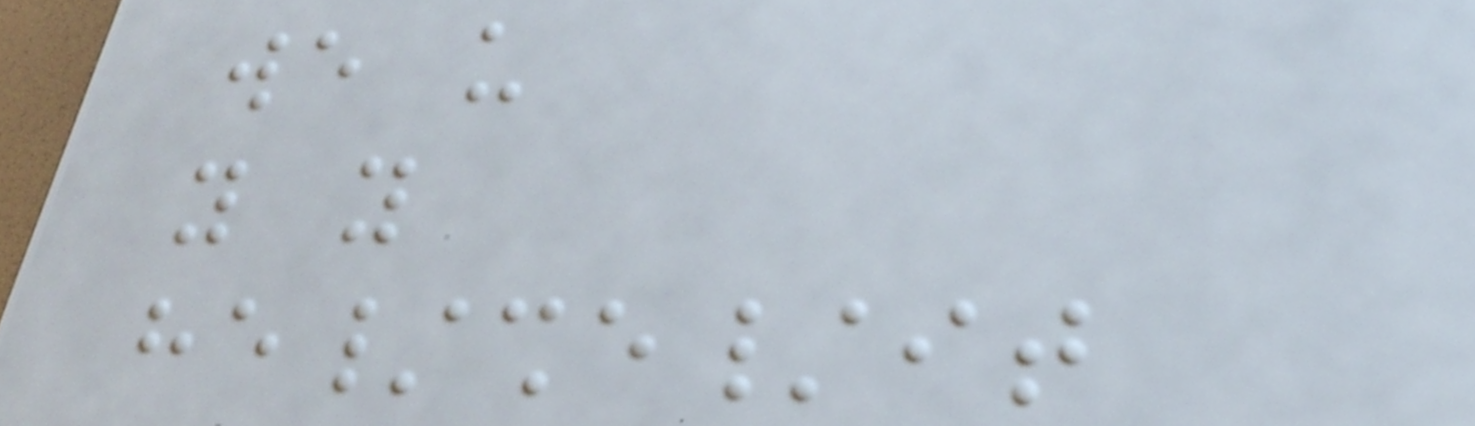we us
you you
he/she/it
